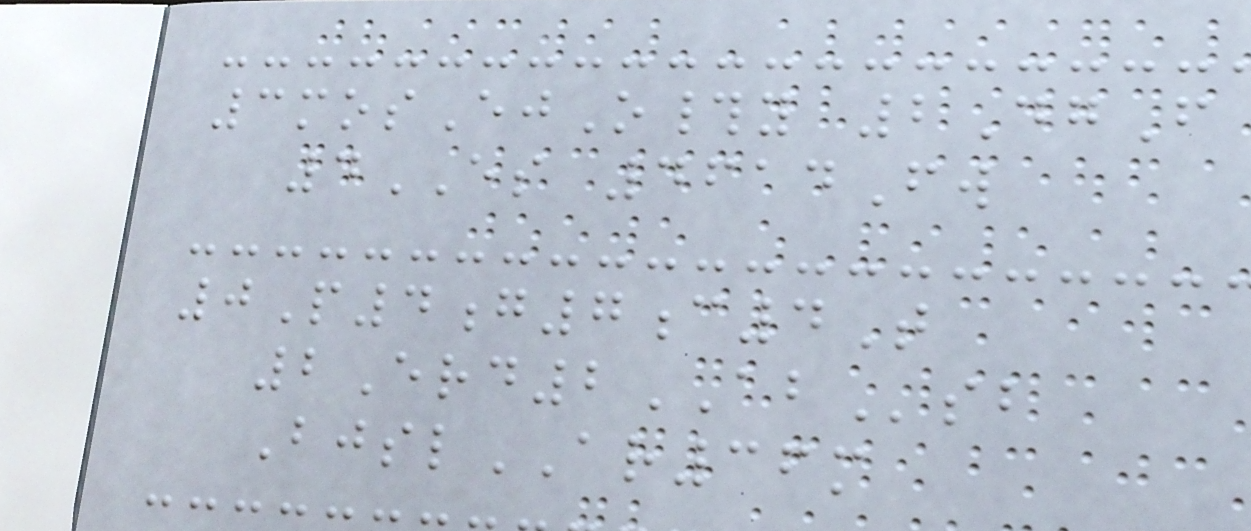3mosEjO#y 2DgF
4ES 4614Fw
0P4g7c4T
2Erd2ABsb
BjslAR36m
